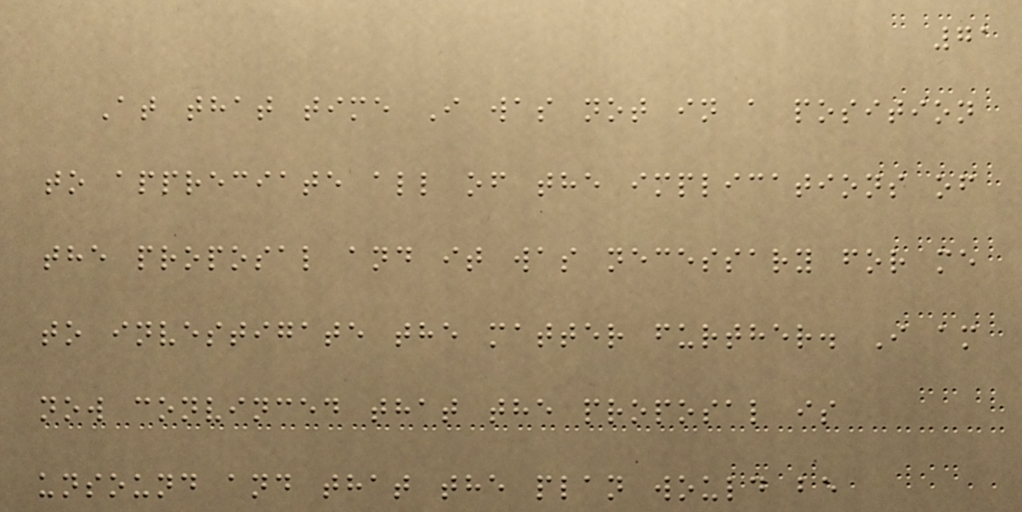71
At that time I was not in a position
to appreciate all of the implications of
the proposal and it was necessary for me
to investigate the matter further. I am
now convinced that the proposal is
unsound and that the plan would be
